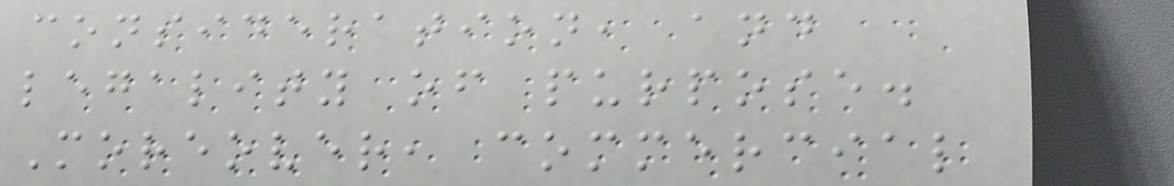consideration, and
legality of purpose.
Moreover, commercial
